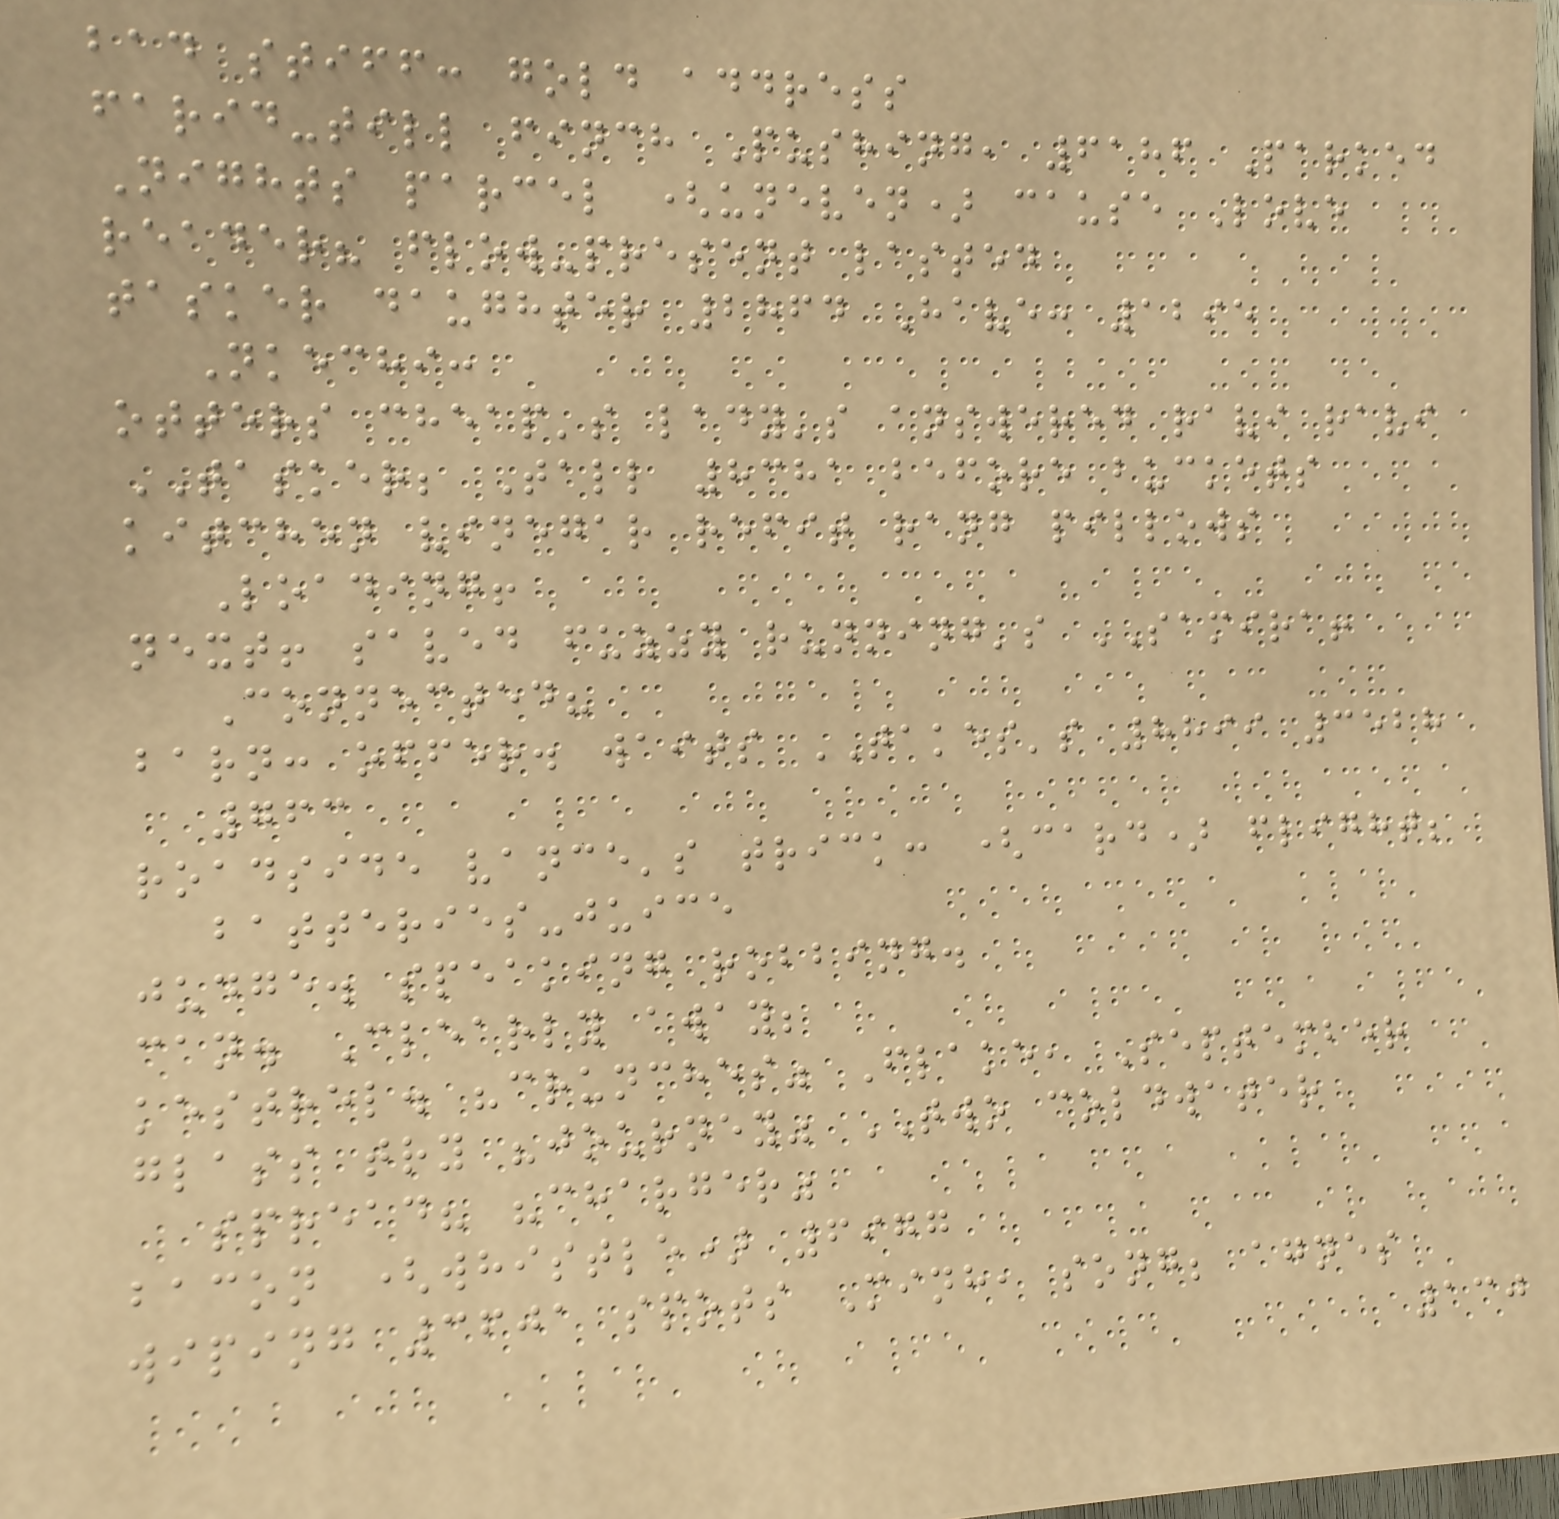bad stiff: gold address
farid-till finch Pushing, 6186 Parked
Nights parcel (uneven) cause Love
reader? flow-present lasted
tasker daughter 2864 Have: 1295
Nkechi:
otters cheap's lady's answered ravi ravi
TASKER; Tall 8381 before buckets
kitchen vinegar refit rang pillows
Loading!
next! saved fuzzy running's SAMIRA!
Connected?
barn: offer. waits TAKES's 8899 3528
763
roadside vance's trick: (card) flight;
batteries-juice
judge. speaking robbing.
can. Clearly away;
kestrel. "crunches" Flake, September
glass try "journey" TWO coldwater
spread? "charger"
bacon (whistle) 6977
wiping 3601 spots Minh, song; agnes
130
